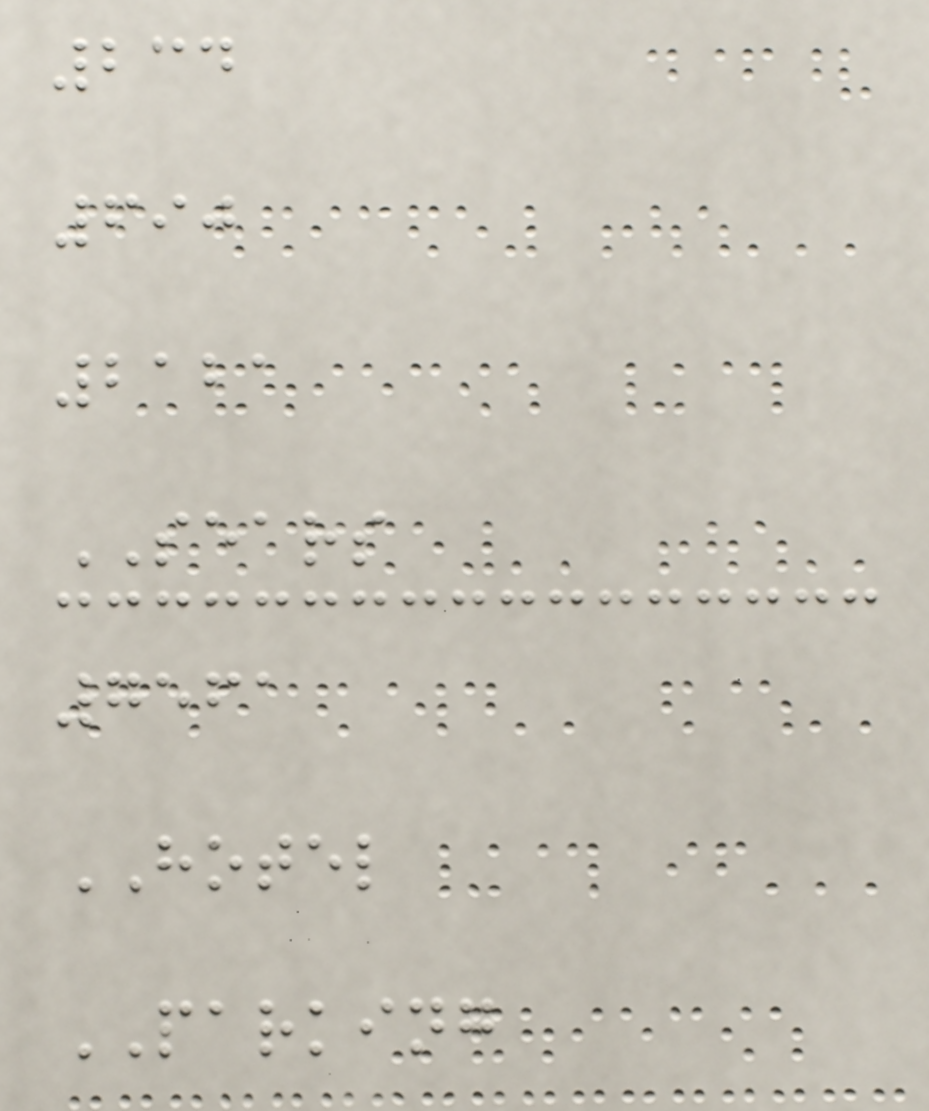234
690
2121
SEARS
7561
HOTEL
PARKING
